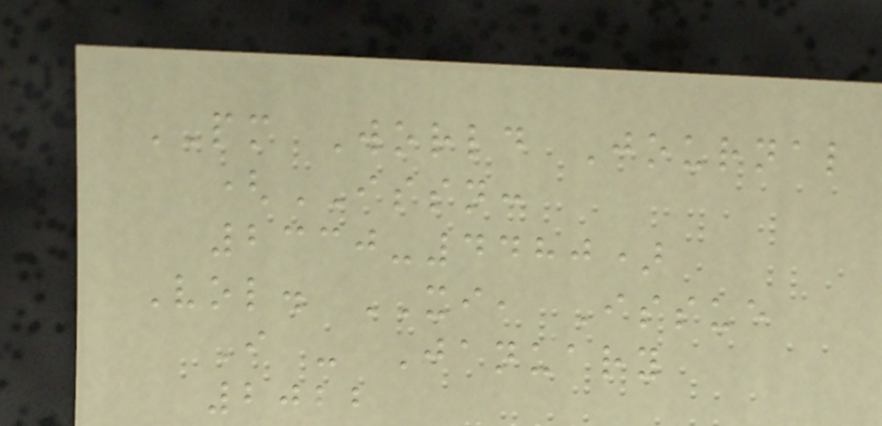PM World Journal
(ISSN:
2330-4480)
Vol. XI, Issue
I - January
2022
